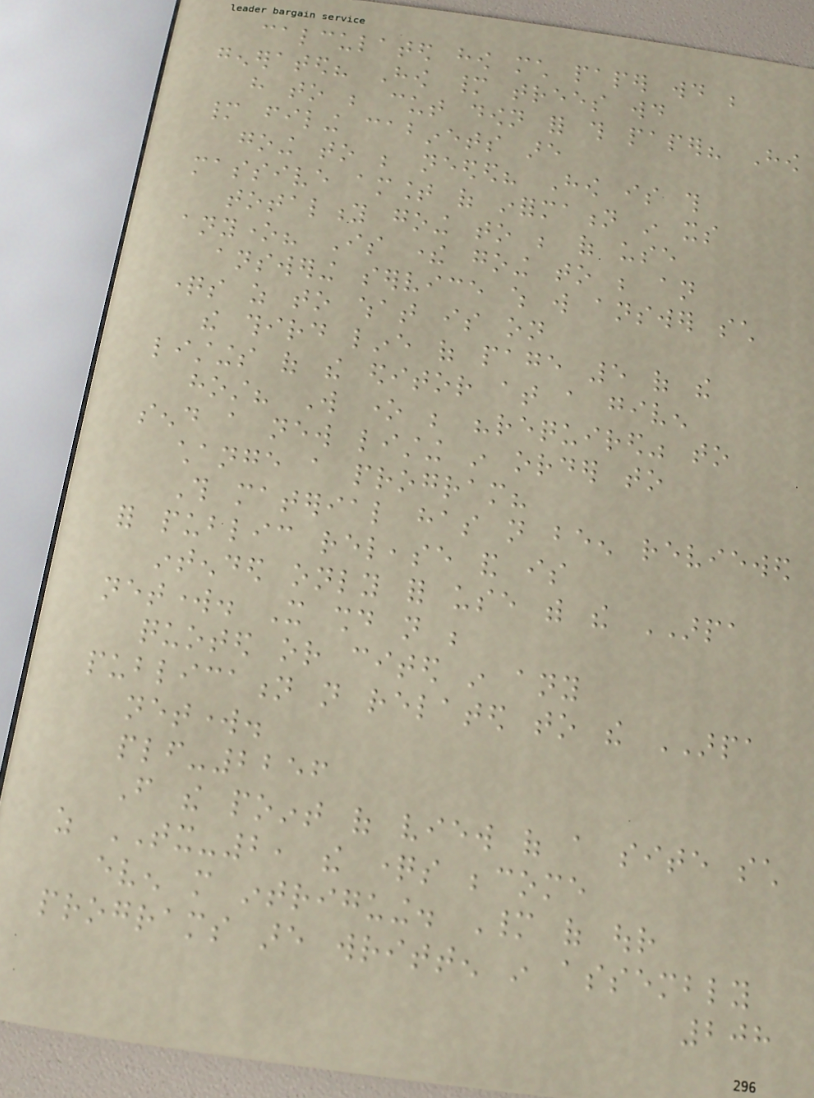calculated how much paper would be
generated? How many trees would
have to be cut down for this paper? How
many filing cabinets are
going to be needed? How is this
massive amount of information in its
totality going to be of use
anyone? Is there going to be an
answering service which will answer such
questions as to what is on
the third line of page 5 of the
listings of the editor at a given
host? Will one be "required" to
send a new listing in order to
change a program?
This material has not been reviewed
for public release and is
intended only for use with the ARPA
network. It should not be
quoted or cited in any
publication not related to the ARPA
network.
plf-2256
From the point of view of a site such
as TX-2, the questions become
even more intriguing. Many of our
programs are written in assembly
208
